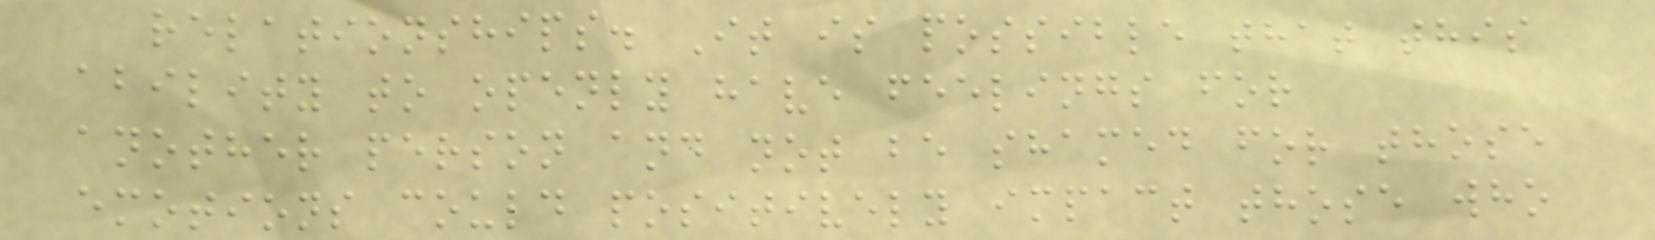relationships. It is possible that this
ability to openly have feelings for
another person and not be shamed for those
emotions could positively impact those who
